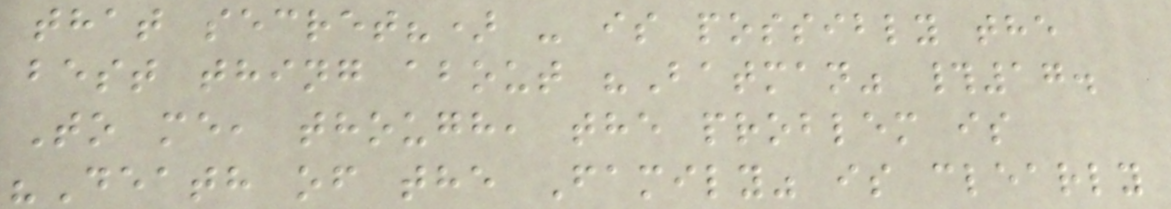that secret?) - is possibly the
best thing about "Batman" #17.
To me, though, the problem is
"Death of the Family" is clearly
